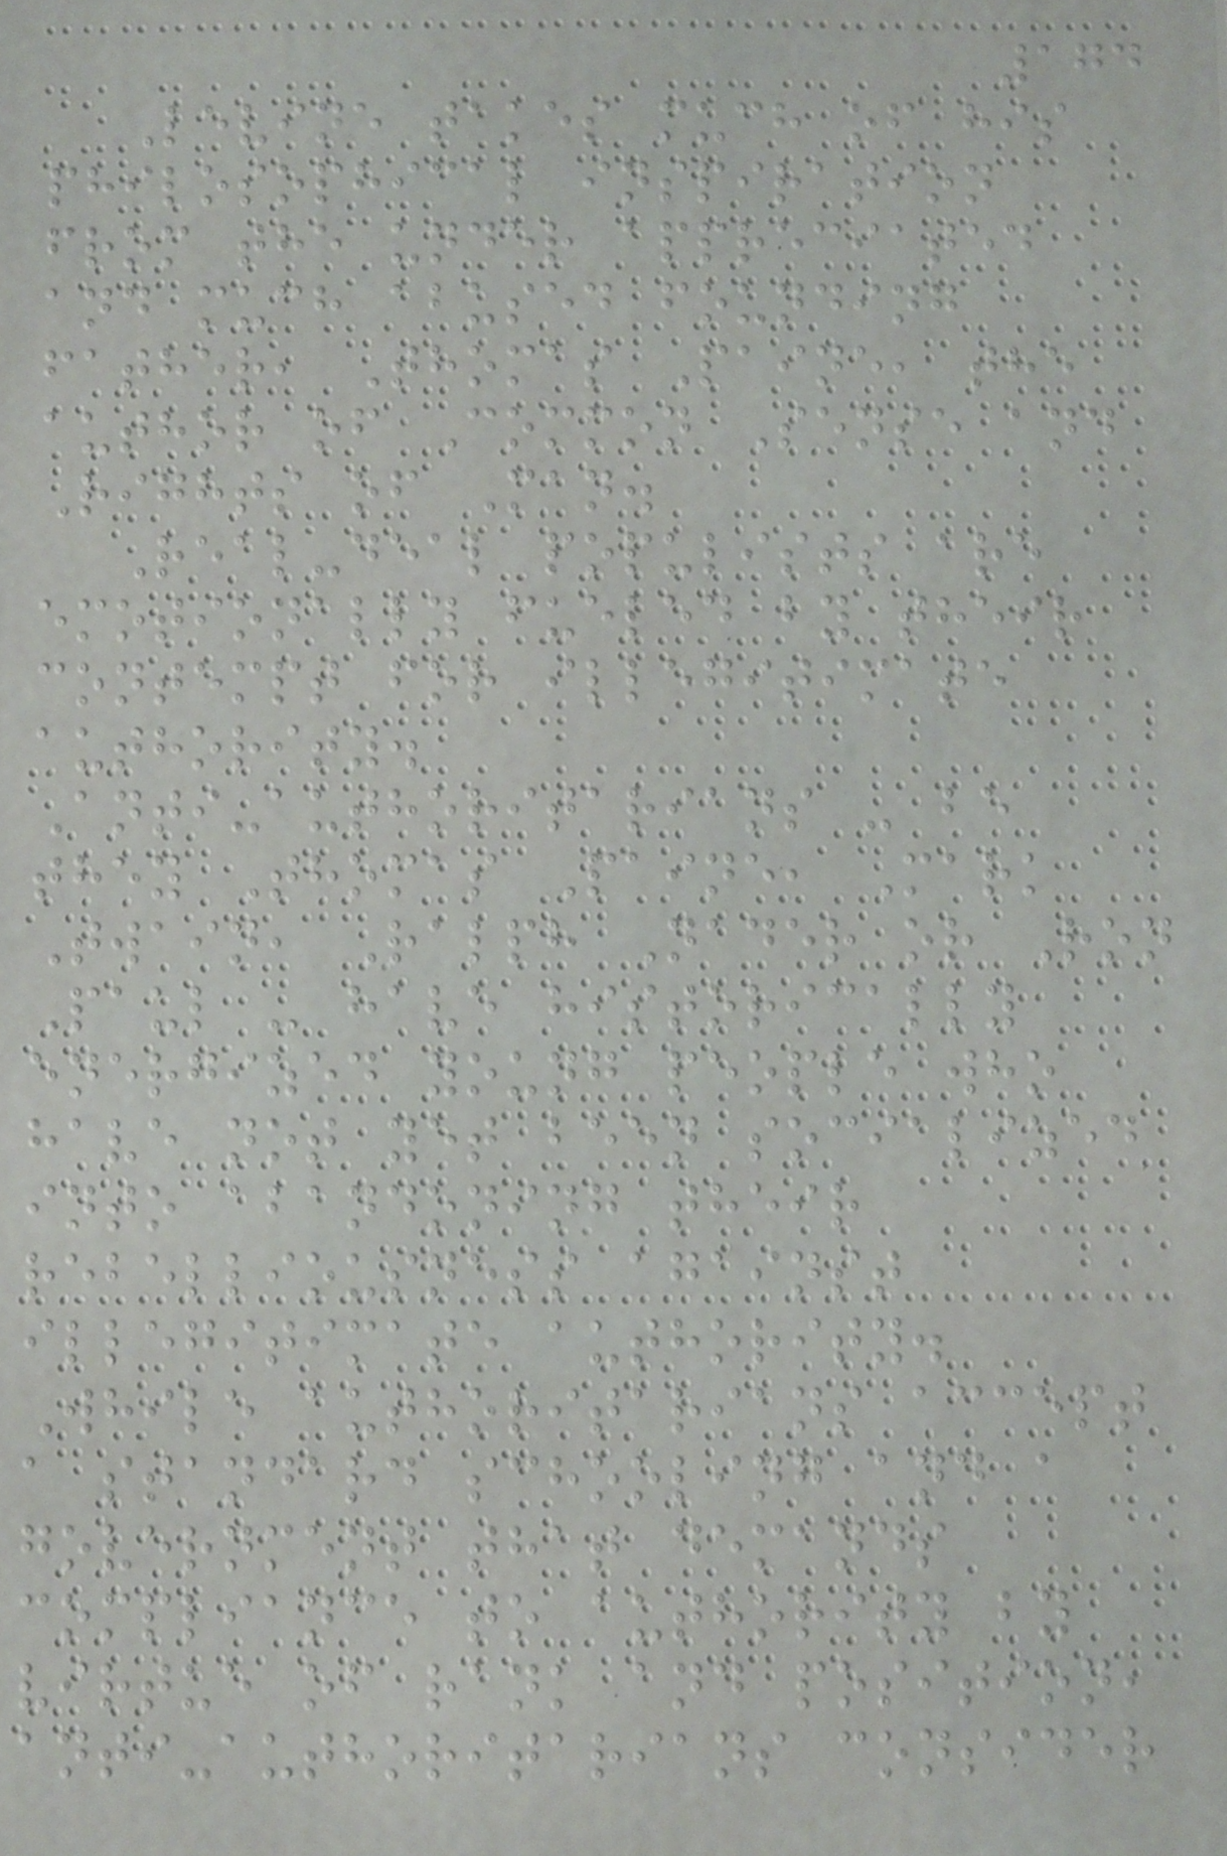174
Levine takes much of his
philosophical inspiration
from the under appreciated
and much abused founding
father, Thomas Paine, the
author of Common Sense and
Rights of Man.
Real-deal populists are
emotionally fueled by their
contempt for illegitimate
authority.
Anti-authoritarians - be
they Thomas Paine, Mark
Twain, Ralph Nader or Ron
Paul - have historically
energized young people who
have not yet been socialized
into abandoning their
rebelliousness against
illegitimate authority.
While authoritarians accept
a standard schooling and a
government that demands
compliance to authority by
virtue of rank and position,
anti-authoritarians consider
